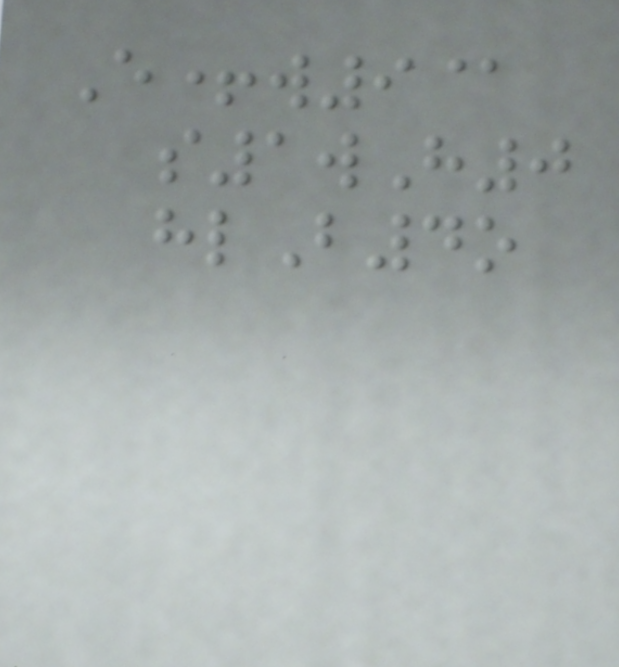E+w9@
s1wH0
hlB4o
